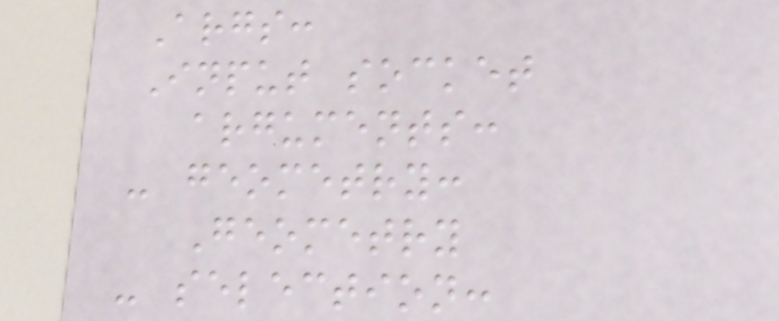Args:
Input socket
arguments:
- geometry:
Geometry
- selection:
